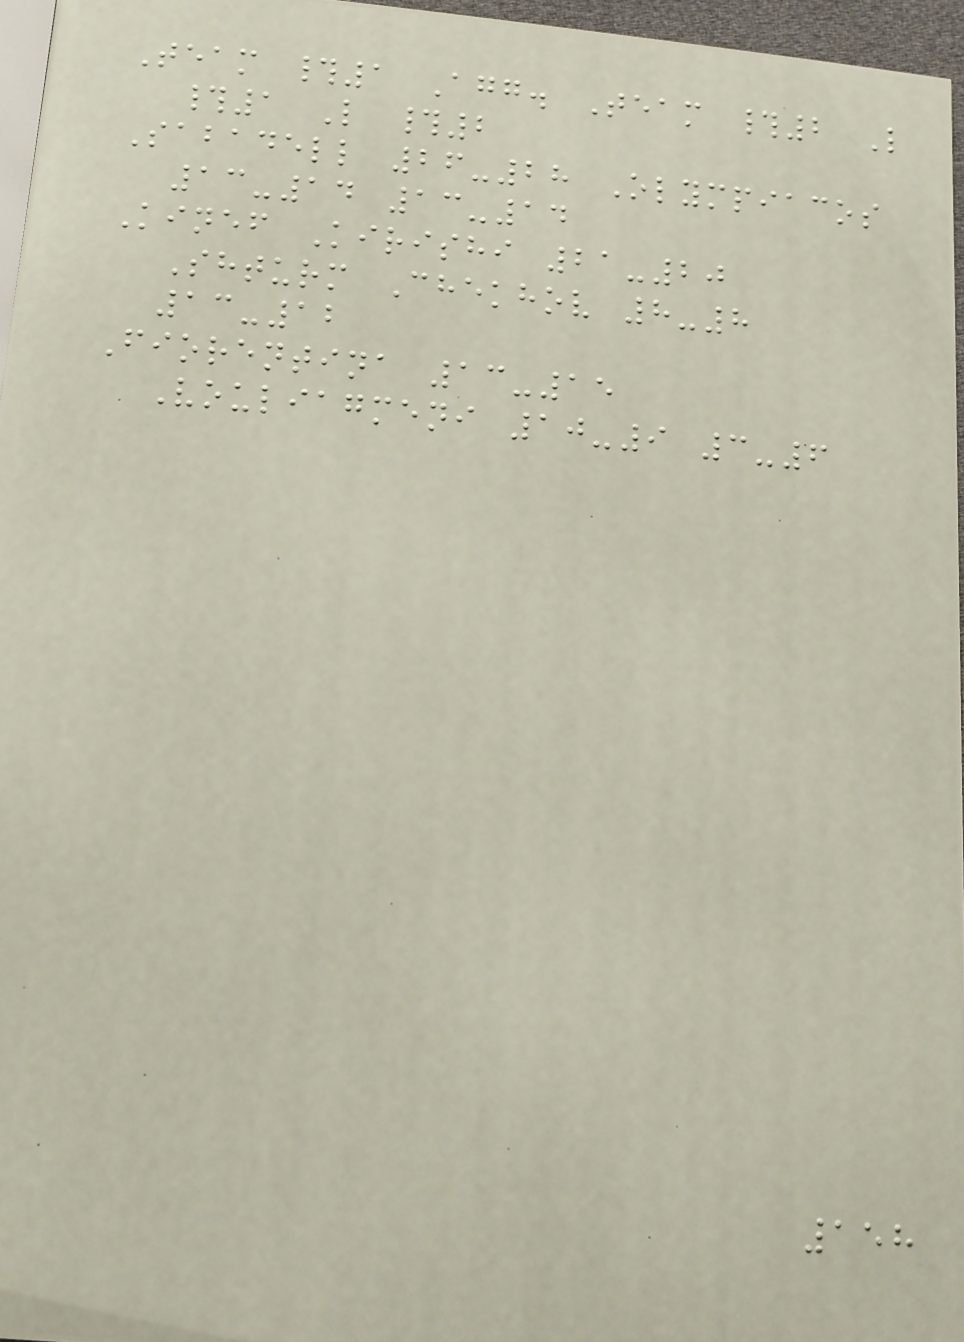Team #1 Agg. Team #2 L
#1 L #2
Sabadell 26-28 Olympiacos
13-14 13-14
Kinef Kirishi 21-20
Shturm Chekhov 8-8
13-12
Fiorentina 13-15
Vouliagmeni 10-9 3-6
158
